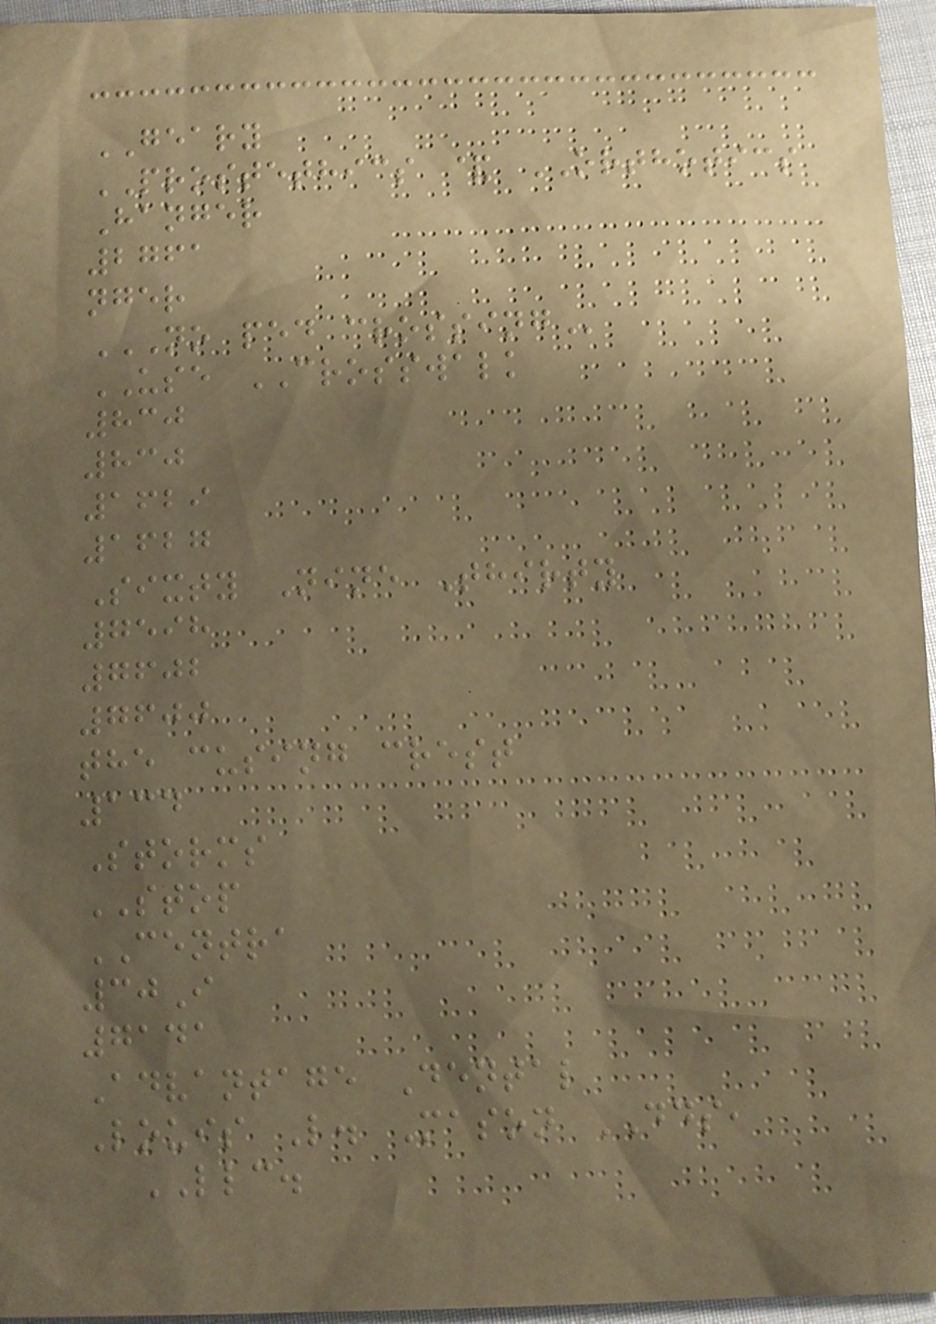GEARY
PROSTETHICS & ORTHOTICS
Hanger
2761
nger
NO PED CROSSING
USE CROSSWALK
830
830
1629
1627
Sixty Nine Thirty
7598
7602
7600
the cusing crest
134
Storms
STOP
CENTRA
30I
7141
Advantage Dental
Louis L. Mason DDS,
LLC.
